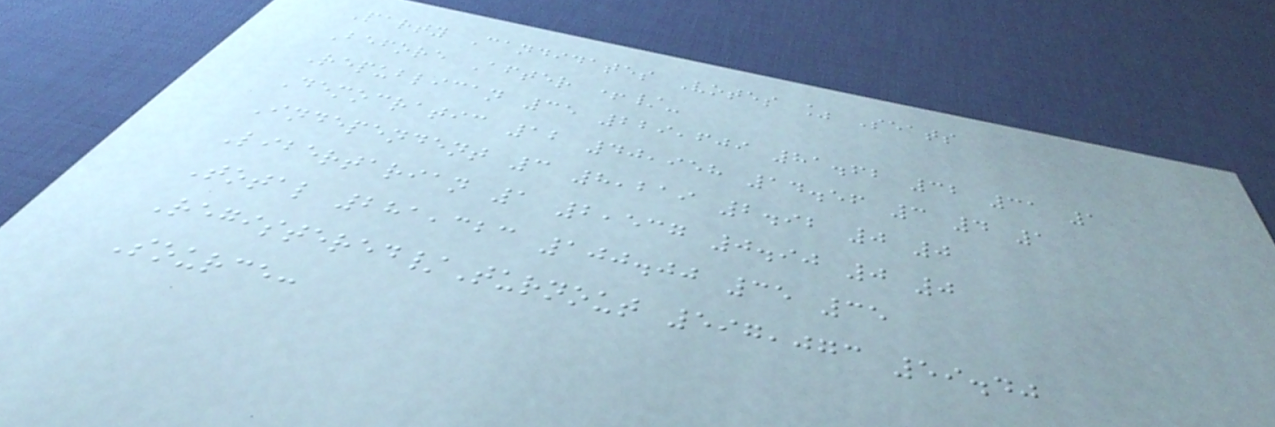Party Candidates Votes % Seats
Before After +/-
Republican 35 229,609 81.62 32 31 1
Democratic 12 40,958 14.56 3 4 1
Independent 3 8,219 2.92 0 0
Libertarian 1 2,537 0.90 0 0
Total 281,323 100.00 35 35
Registered/Turnout 597,073 59.40
Source:
